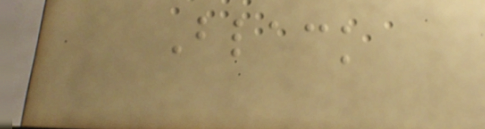Black
